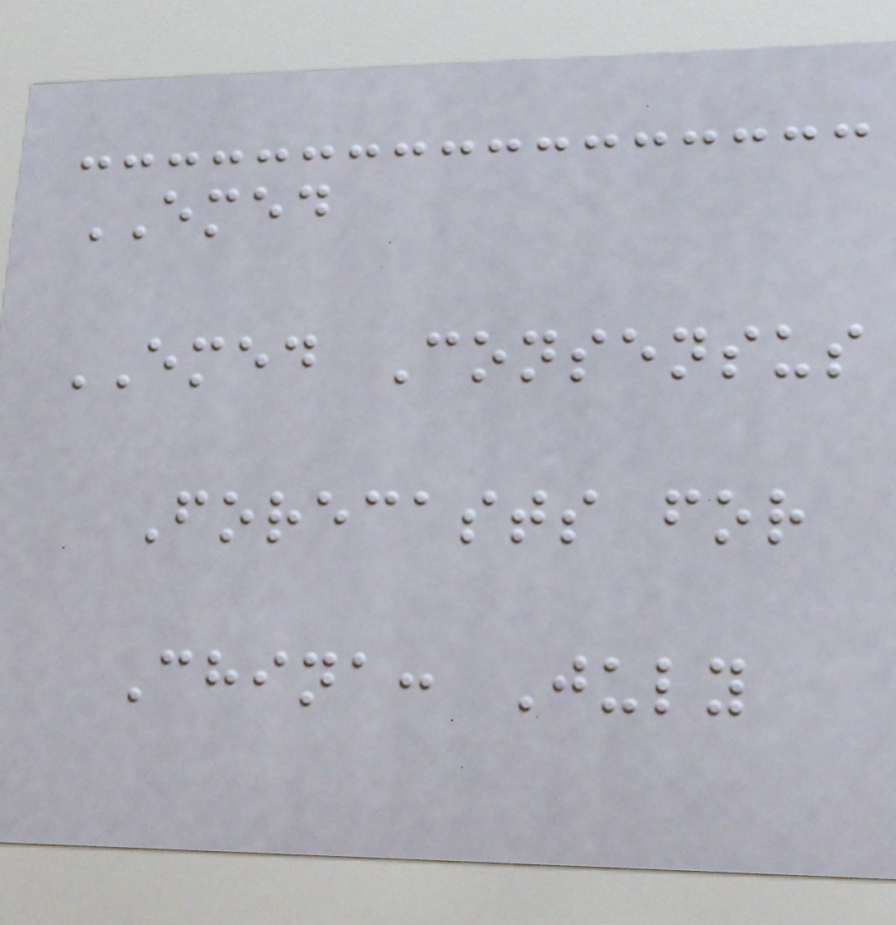EMED
EMED Consensus
Forecasts for
China: July
